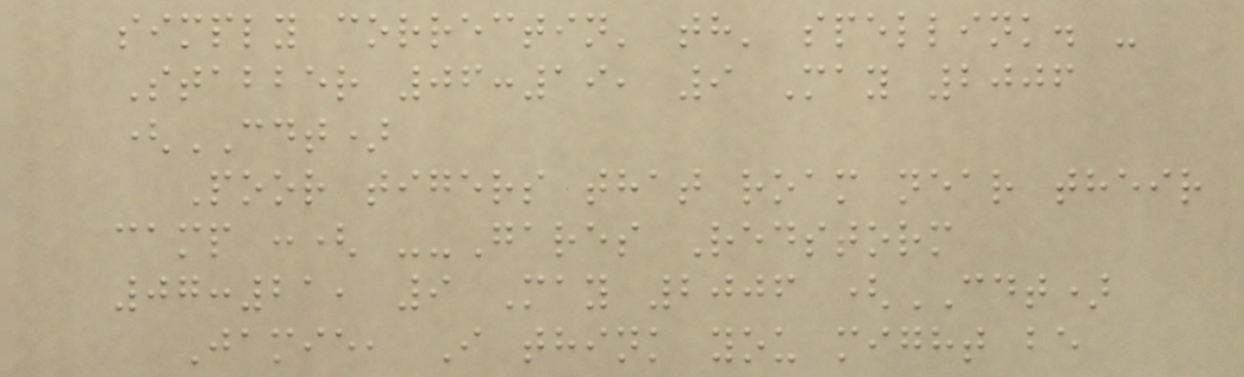simply correctin' th' spellink. -
Stabber 06:19, 9 May 2006
(CDT)
Poor tigers that roam near their
camp :( --Gares Redstorm
07:21, 9 May 2006 (CDT)
Jamie, I think you might be
